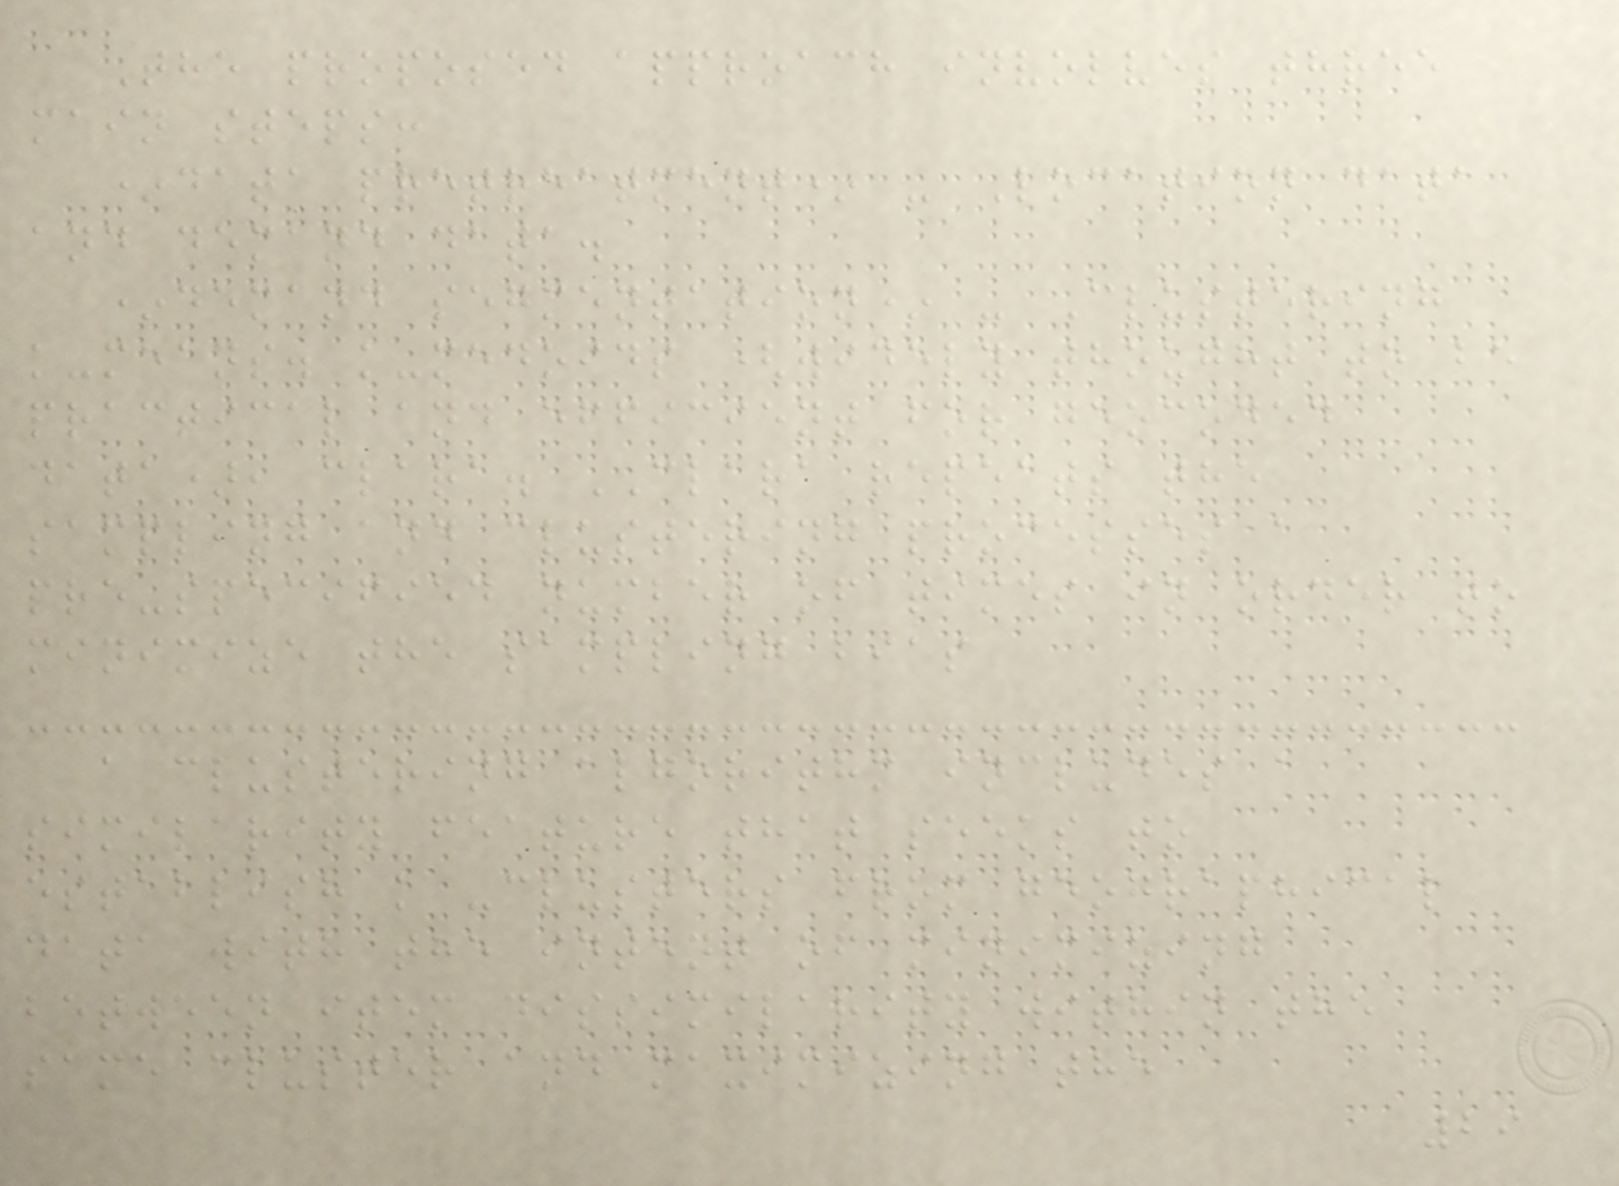The proposed approach involves three
main steps:
*data pretreatment* - Location data
and demand data.
*demand segmentation* - Clustering
k-means. k-medoids (widely thought to be
practical and efficient for geocoded
data), clara. CLARA repeats the
sampling and clustering processes a
pre-specified number of times in order to
minimize the sampling bias
a clustering algorithm includes a
similarity feature that seeks to
establish k -clusters from geographical
data with the intent of minimizing
between item dissimilarity within the
same cluster and maximizing the
29
